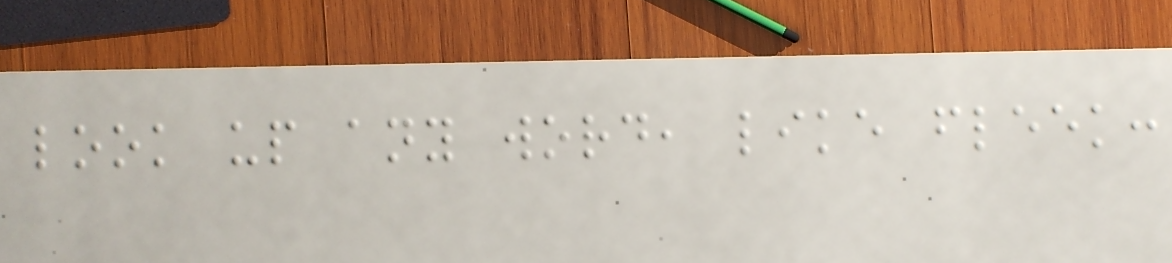look up any word, like fleek:
